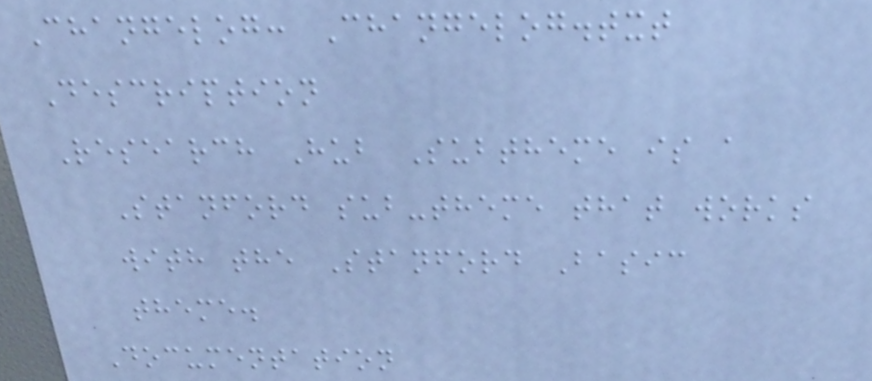Changelog: Changelog.txt
Description
Research Hub Subtheme is a
Stanford sub-theme that works
with the Stanford Basic
theme.
Documentation
